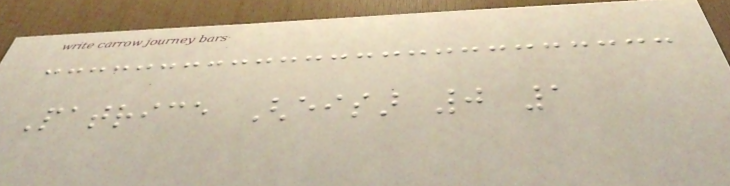Patrice Gheisar 0 1
